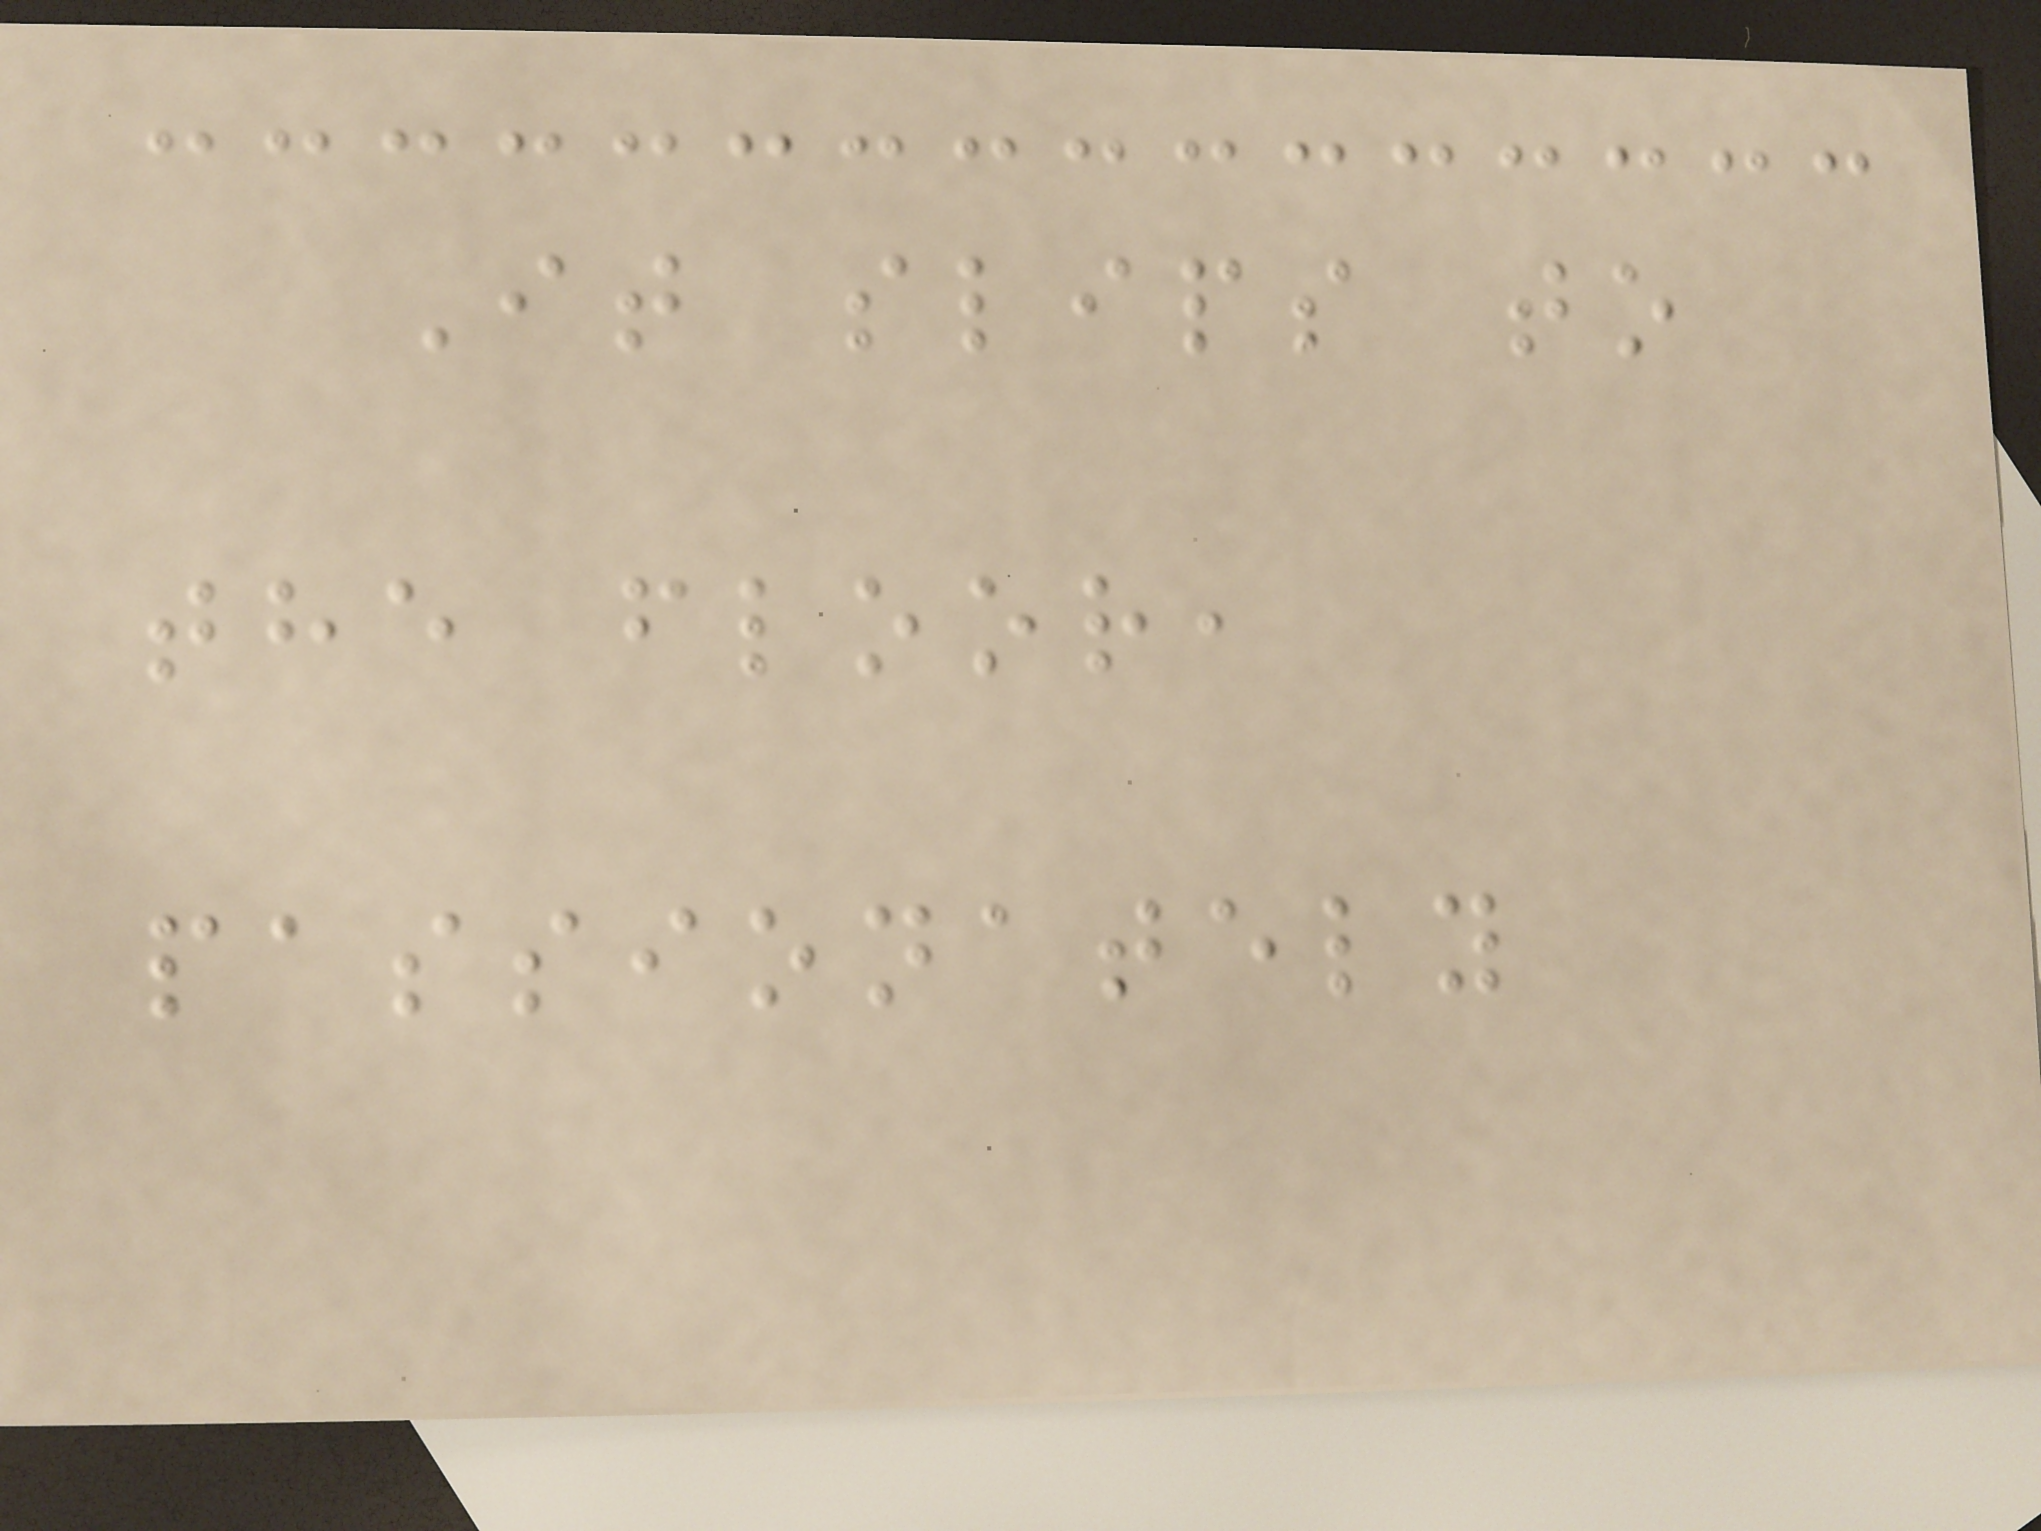It slips to
the floor,
passionately
